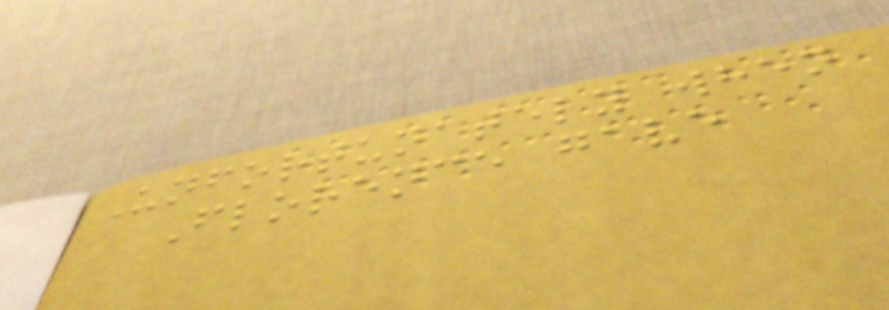Unfortunately when
Florence gave
